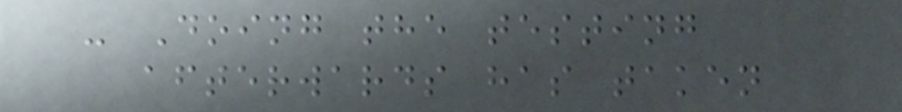- Doing the testing
afterwards has taken
